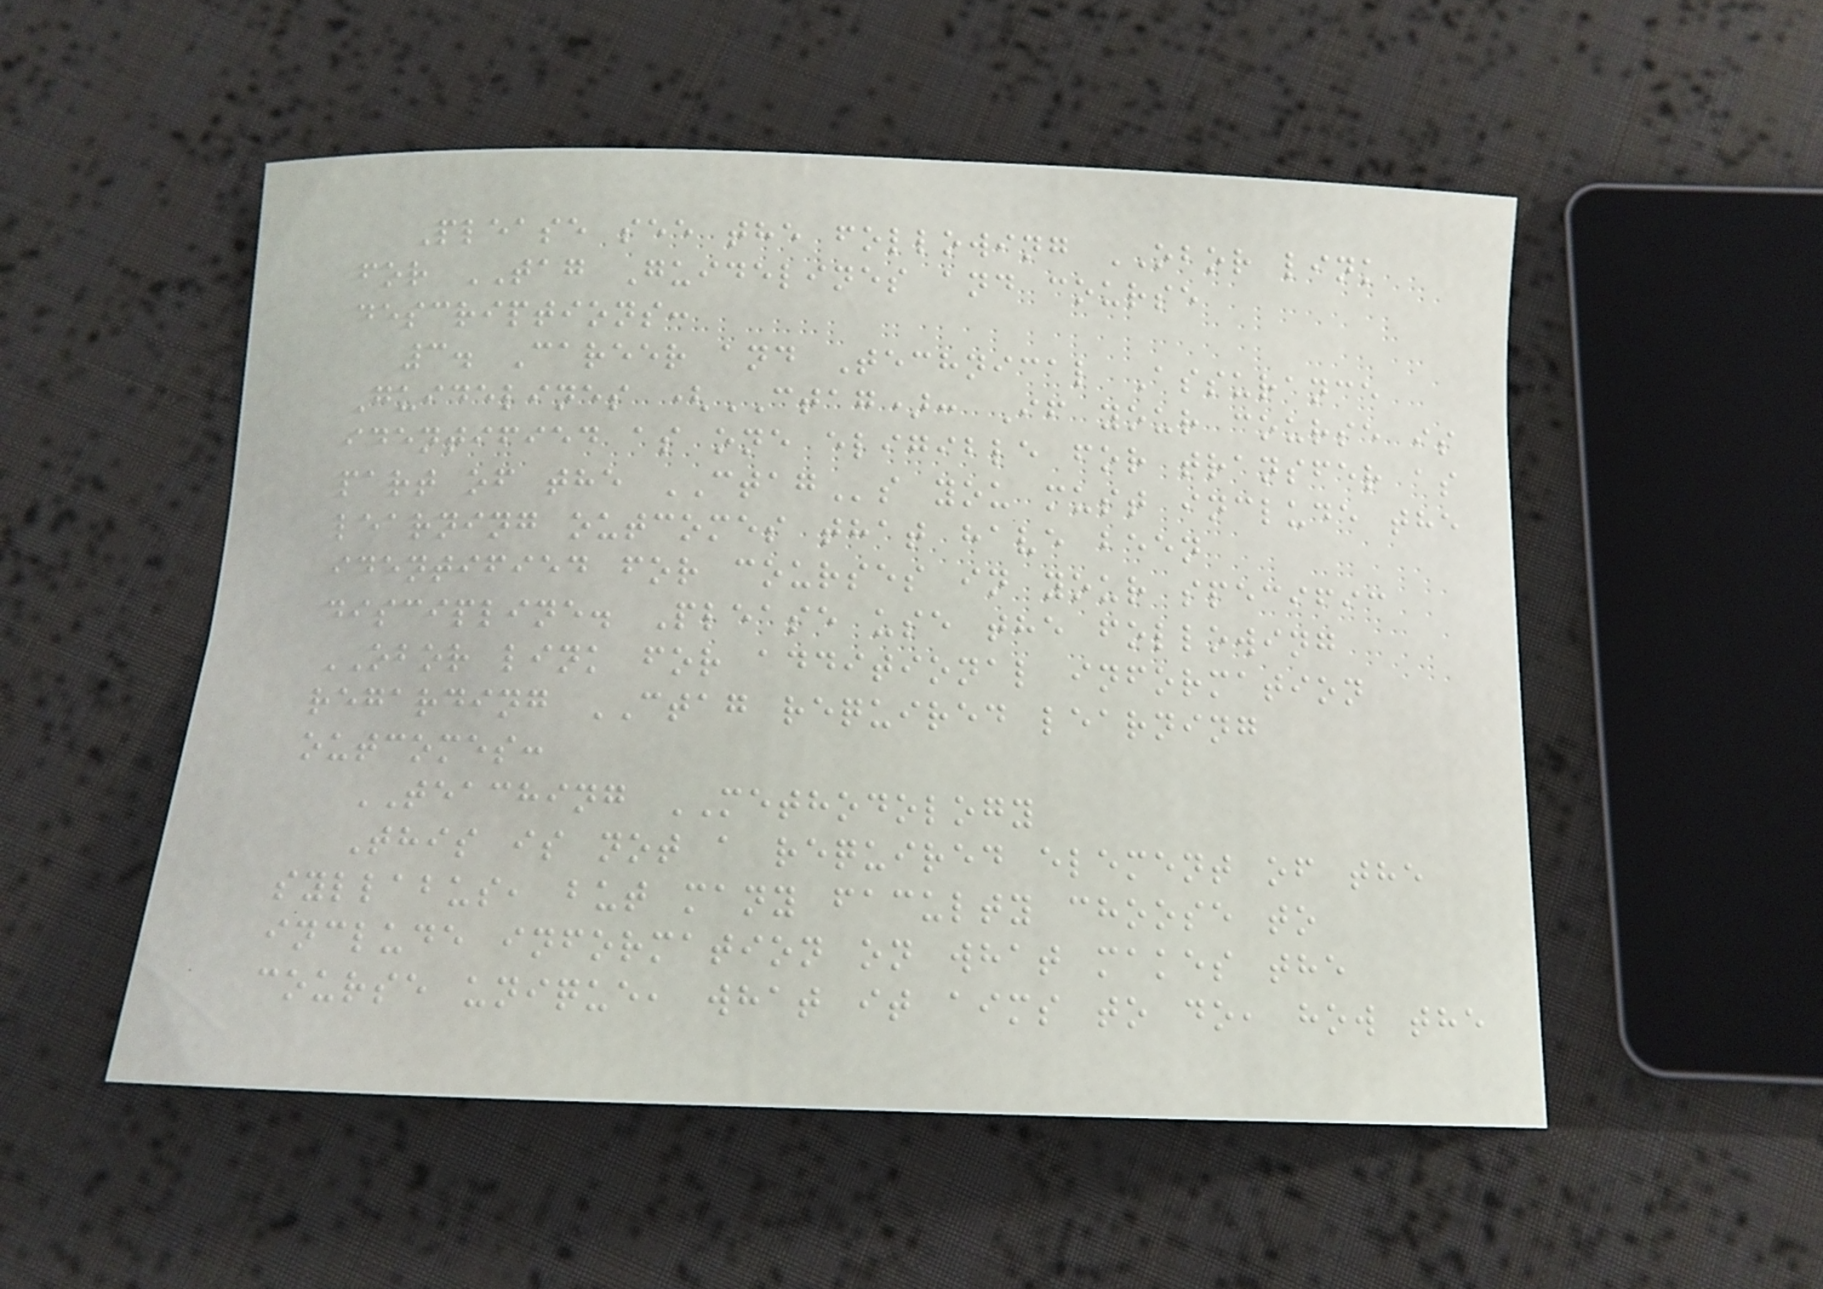Please see the following OBOR link
for TAG Guidelines and course
descriptions:
3. Career and Technical Assurance
Guidelines (CTAG): If your course is
identified as one eligible for transfer as
part of the CTAGs you must include the
learning outcomes that have been
identified for courses in your specific
discipline. Please use the following
OBOR link for additional information
regarding CTAG required learning
outcomes:
TEACHING METHODOLOGY
This is not a required element of the
syllabus, but many faculty choose to
include information on what makes the
course unique, what it aims to do, how the
